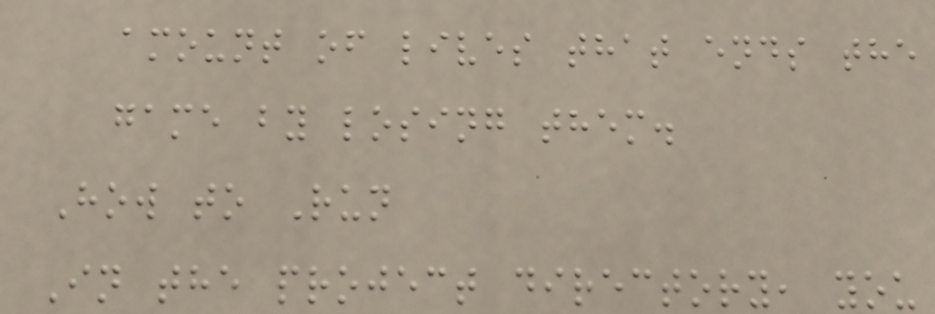amount of lives that ends the
game by losing them.
How to Run
In the project directory, you
